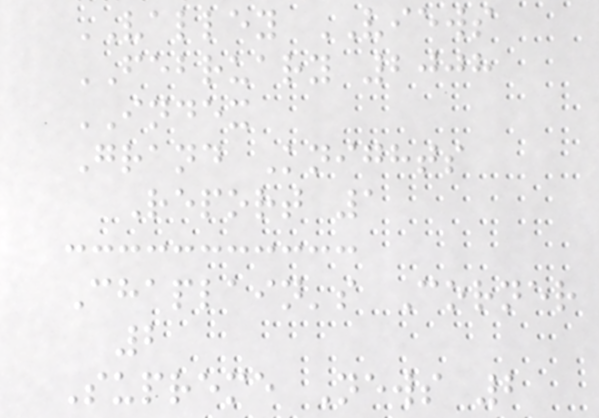VALLEY VIEWS
FEBRUARY 2008
INDEX
Grand Knights
Report 1
Chaplain's Corner
2
Supreme News 2
